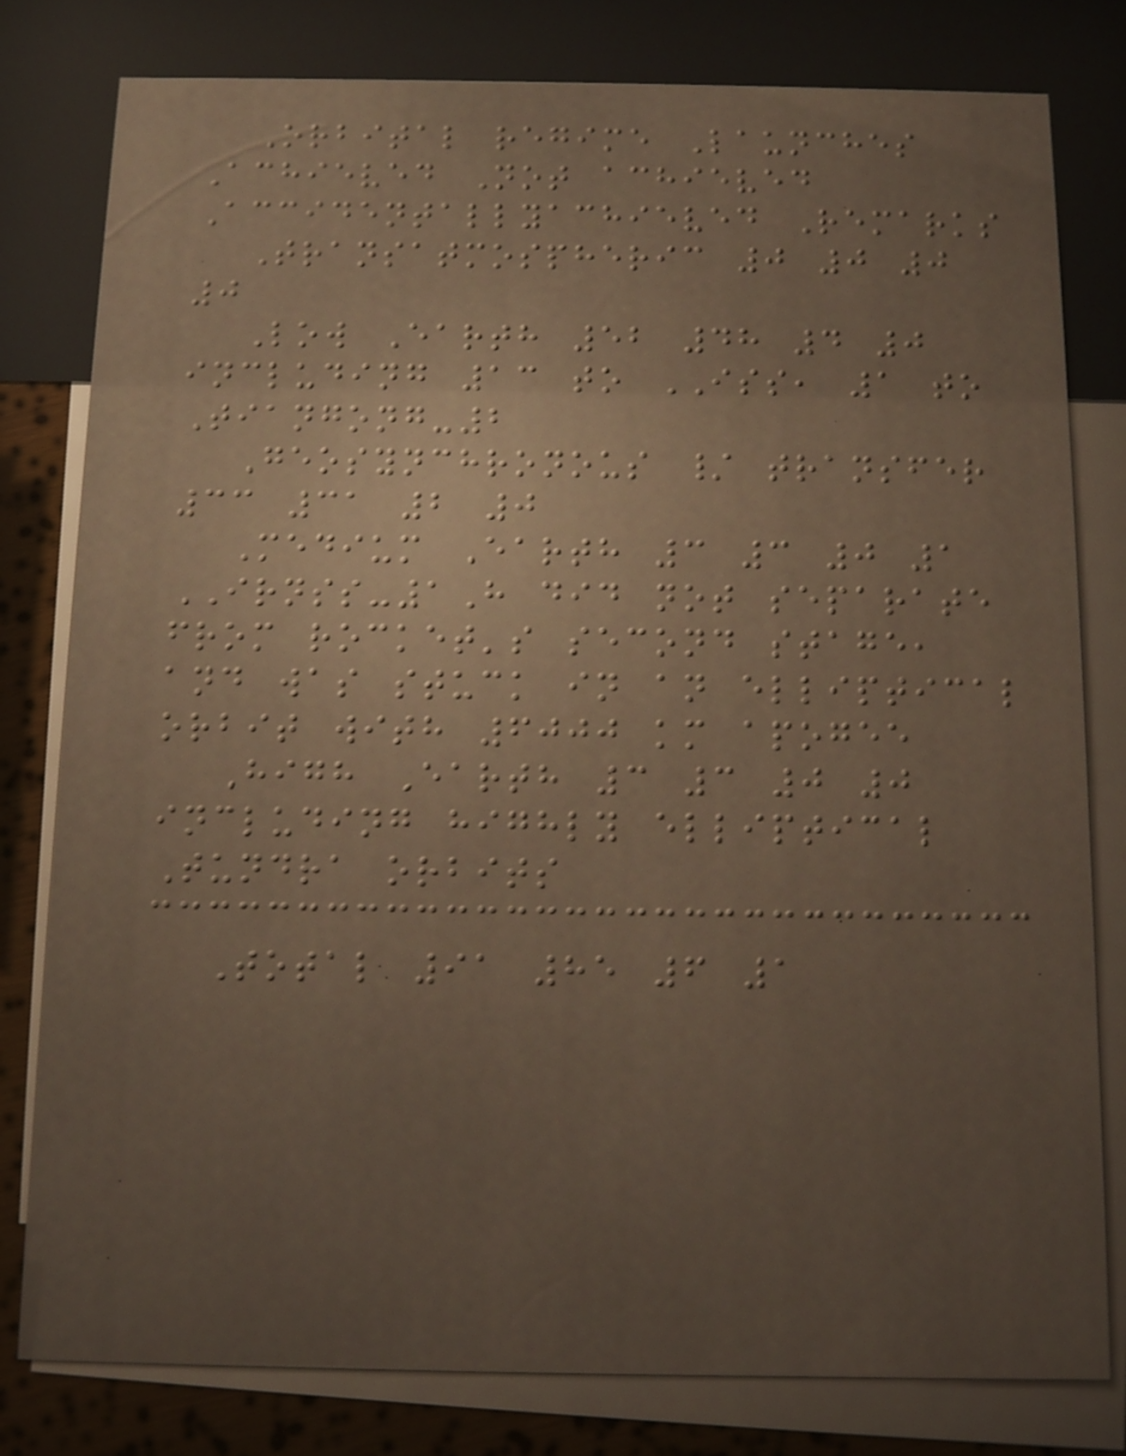Orbital regime Launches
Achieved Not achieved
Accidentallyachieved Remarks
Transatmospheric 0 0 0
0
Low Earth 52 48 4 0
including 13 to ISS, 1 to
Tiangong-2
Geosynchronous / transfer
33 31 2 0
Medium Earth 3 3 0 1
IRNSS-1H did not separate
from rocket's second stage,
and was stuck in an elliptical
orbit with 6000 km apogee
High Earth 3 3 0 0
including highly elliptical
Tundra orbits
Total 91 85 6 1
